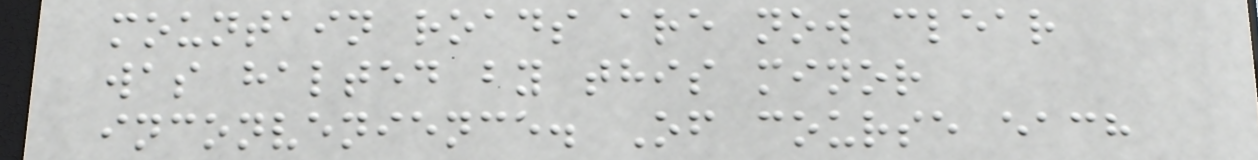mountain roads are now clear
was halted by this minor
inconvenience. Of course each
